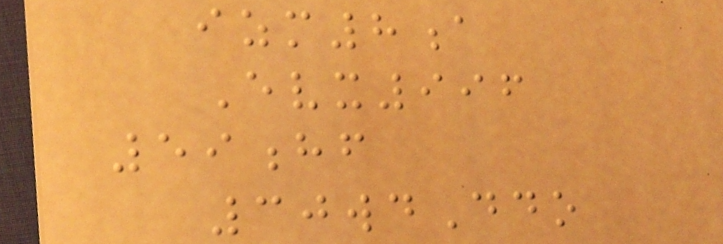izm8a
Evx996
59hf
30wdDdo
